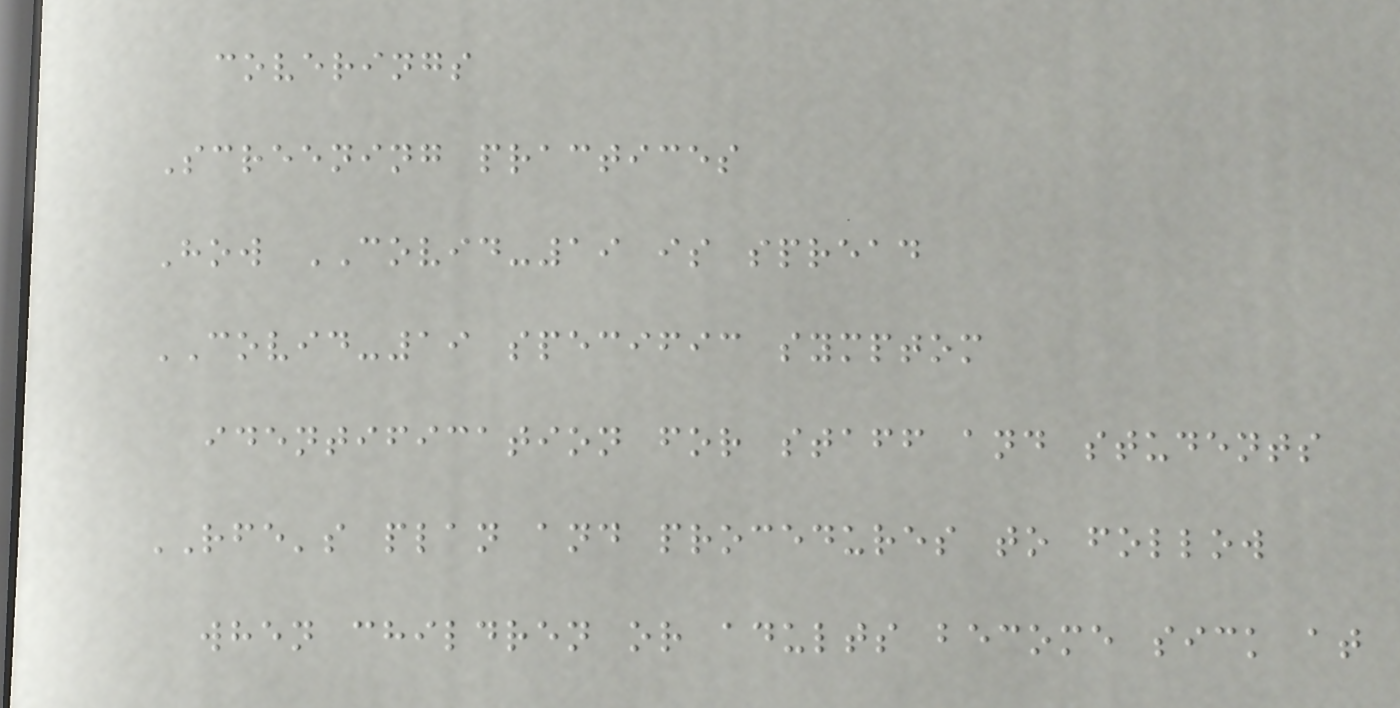coverings
Screening practices
How COVID-19 is spread
COVID-19 specific symptom
identification for staff and students
RFE's plan and procedures to follow
when children or adults become sick at
